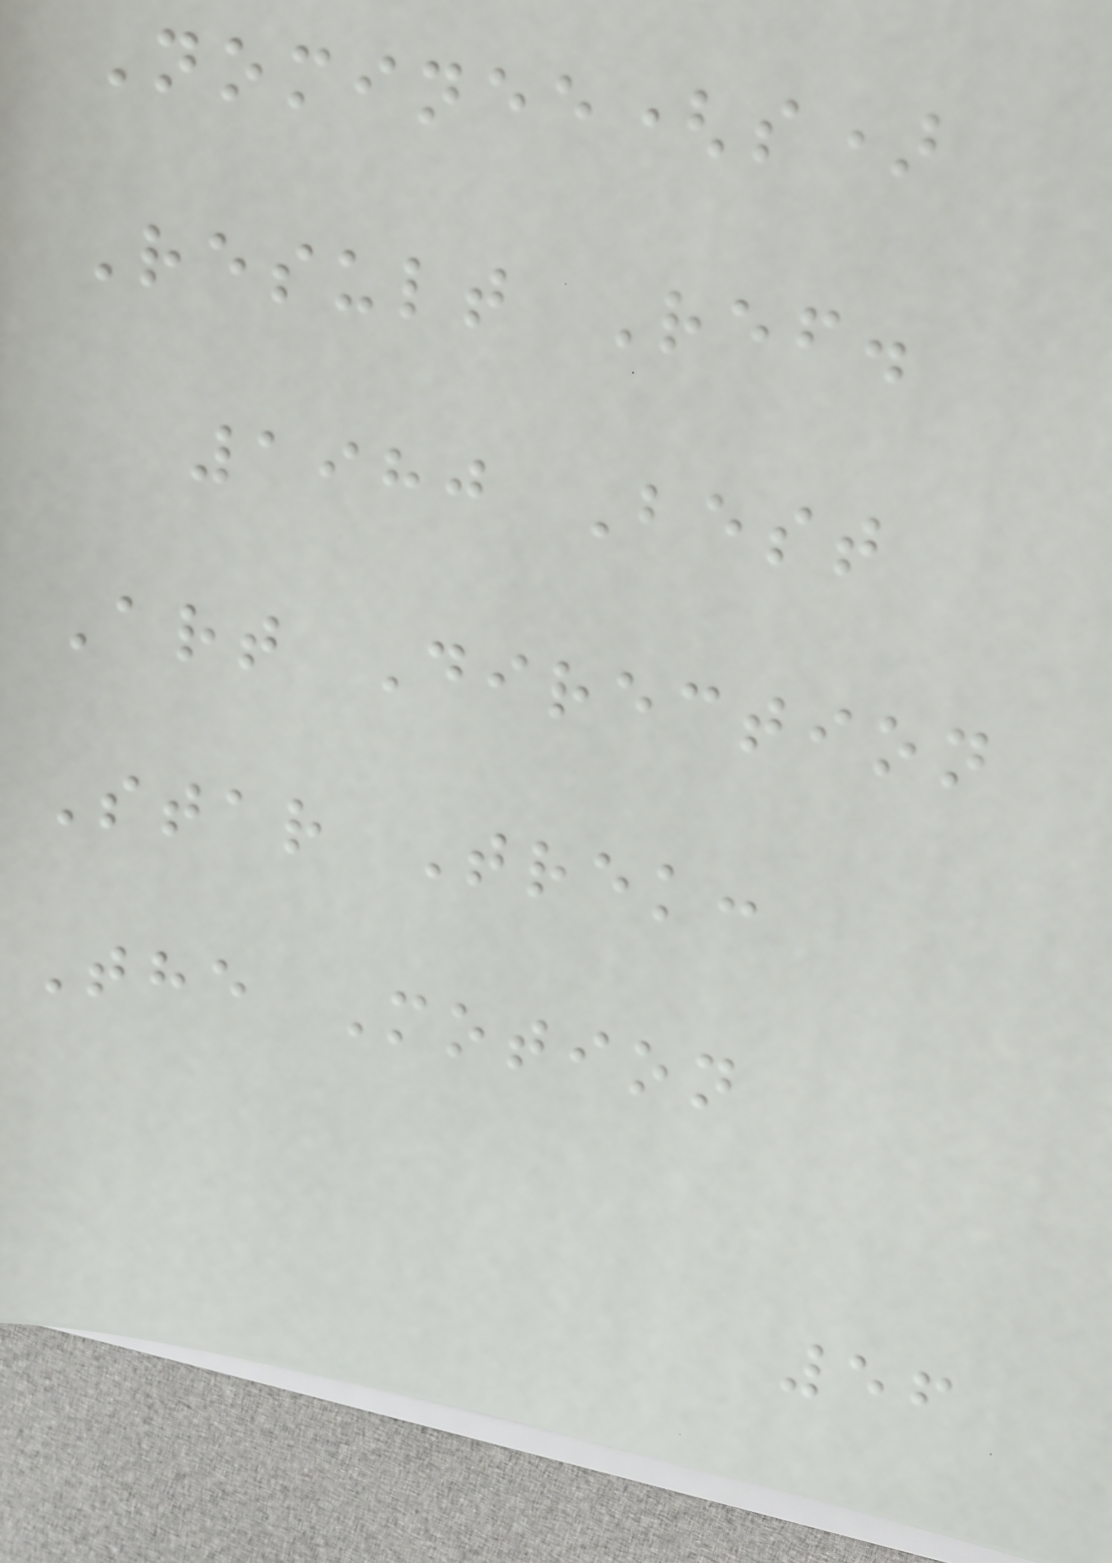Nominee(s)
Result Ref.
1980 Best
Art Direction
Star Trek:
The Motion
56
